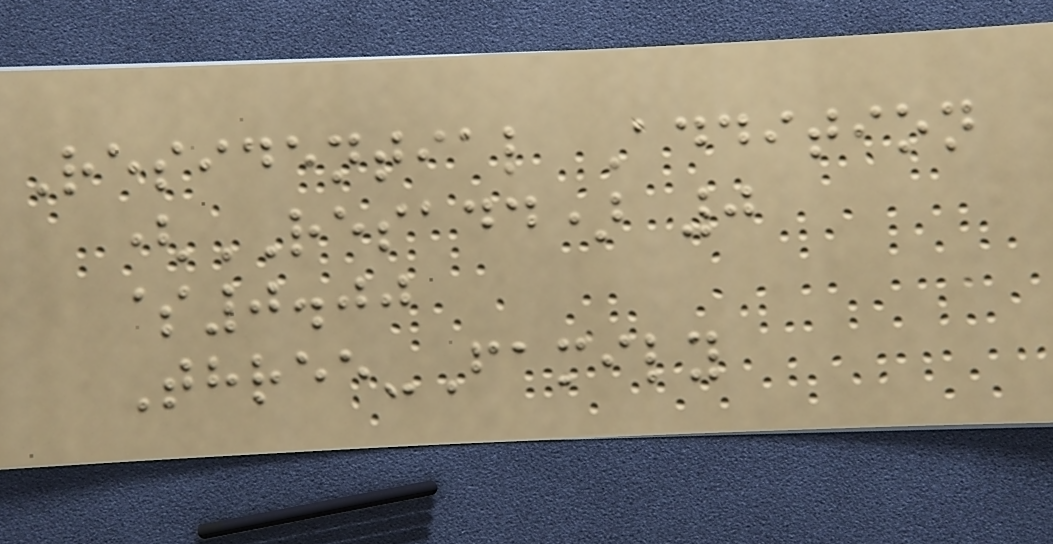Residential Addition
(RESADD) 0
$0.00
Three-Family
